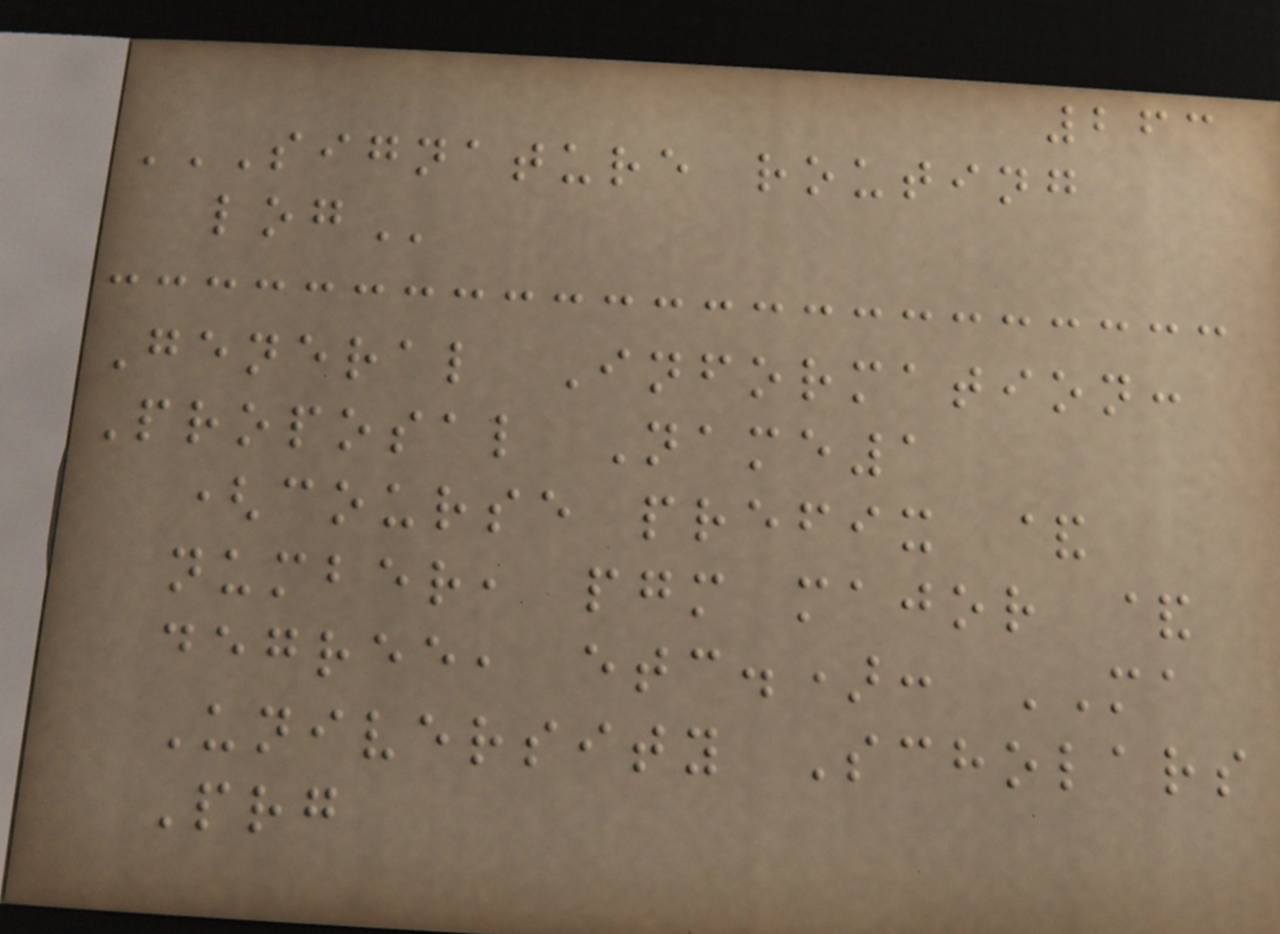263
SIGNATURE ROUTING
LOG
General Information:
Proposal Name1
(course prefix &
number, pgm major &
degree, etc.): MA
University Scholars
Prg
